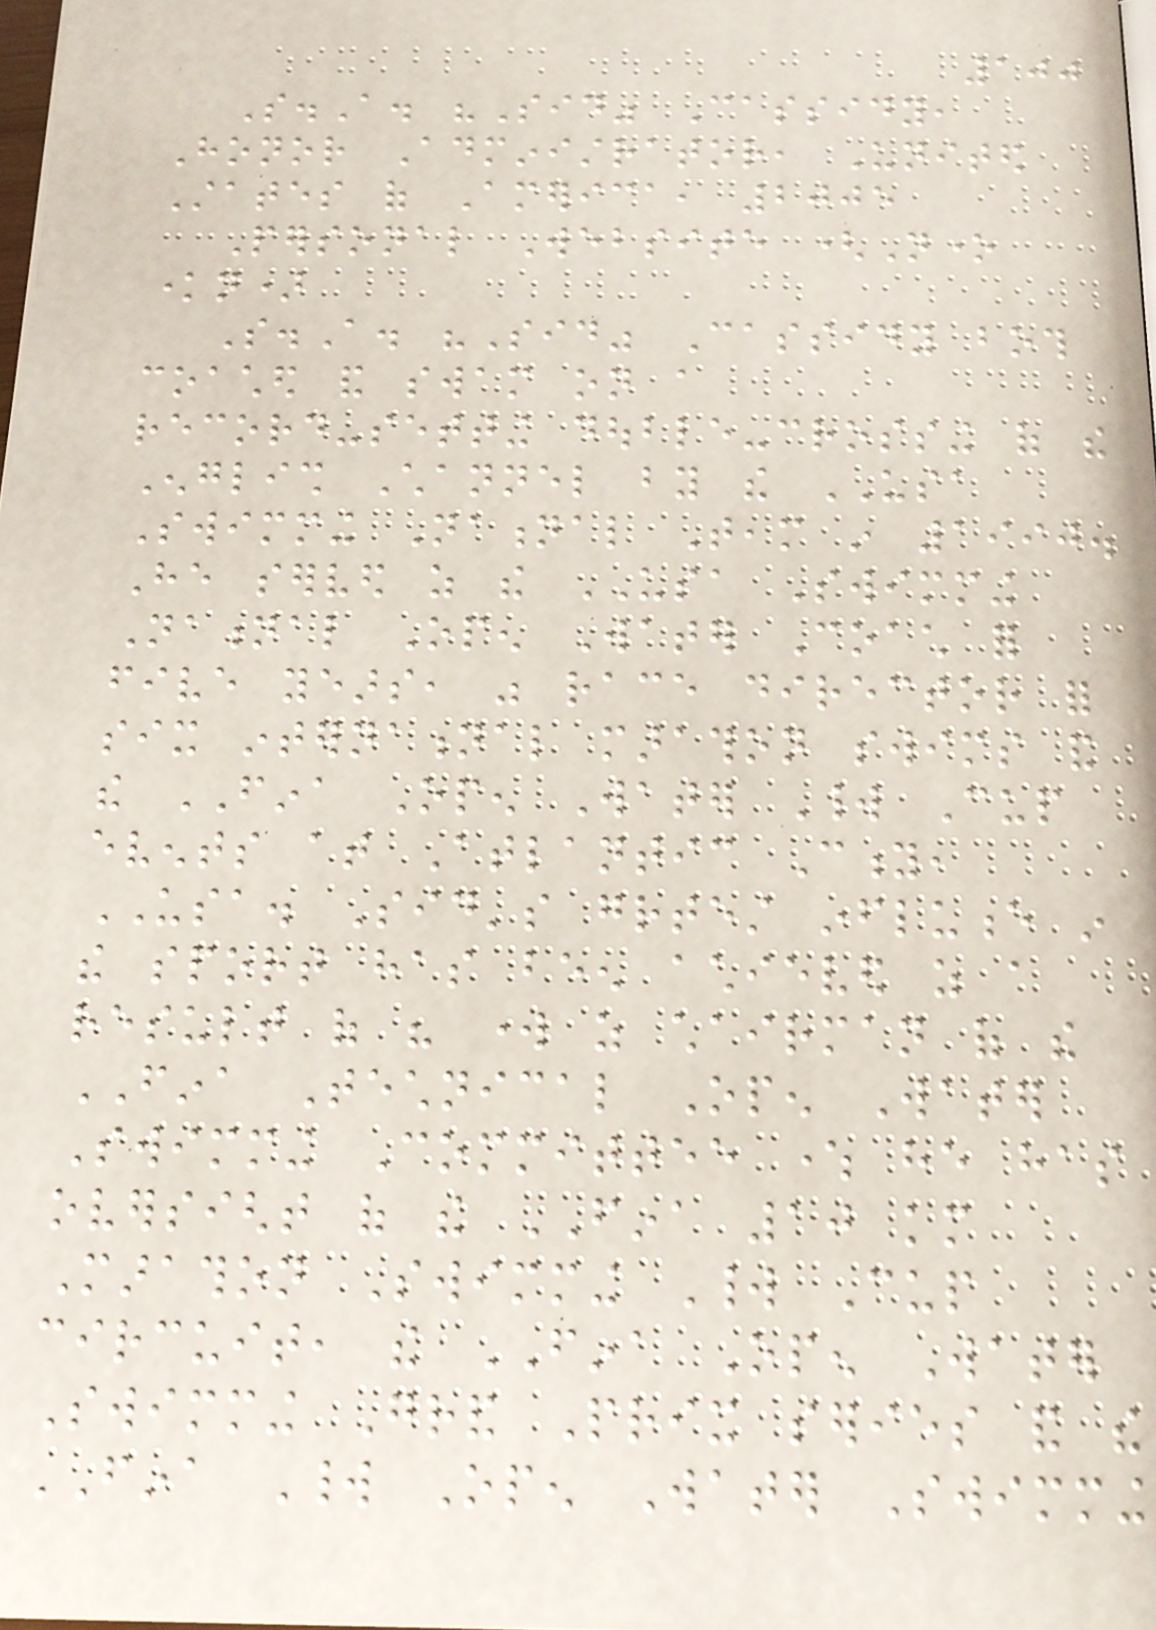100
S.A. "Sid" Cassidy,
Honor Administrator, United
States of America, 2005
Personal Website (None
known)
S.A. "Sid" Cassidy both
coached and swam on a
record-setting double-crossing of the
English Channel by the USA
Swimming National Team in 1990.
He served as the USA Swimming
National Open Water Coach for
five years, was race director for
six international marathon swims and
the FINA Open Water World Cup
events at Atlantic City,
USA. Sid's greatest influence in
the sport has been achieved as a
result of his work as chairman of the
FINA Technical Open Water
Swimming Committee where he has
oversight of the FINA 10 km
Marathon Swimming World Cup
circuit, the FINA Open Water
Swimming Grand Prix series and the
FINA World Open Water Swimming
